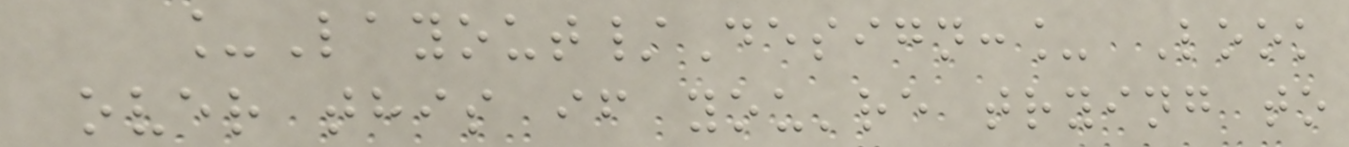_Layout/Design:_ Look
over this if you're trying to
